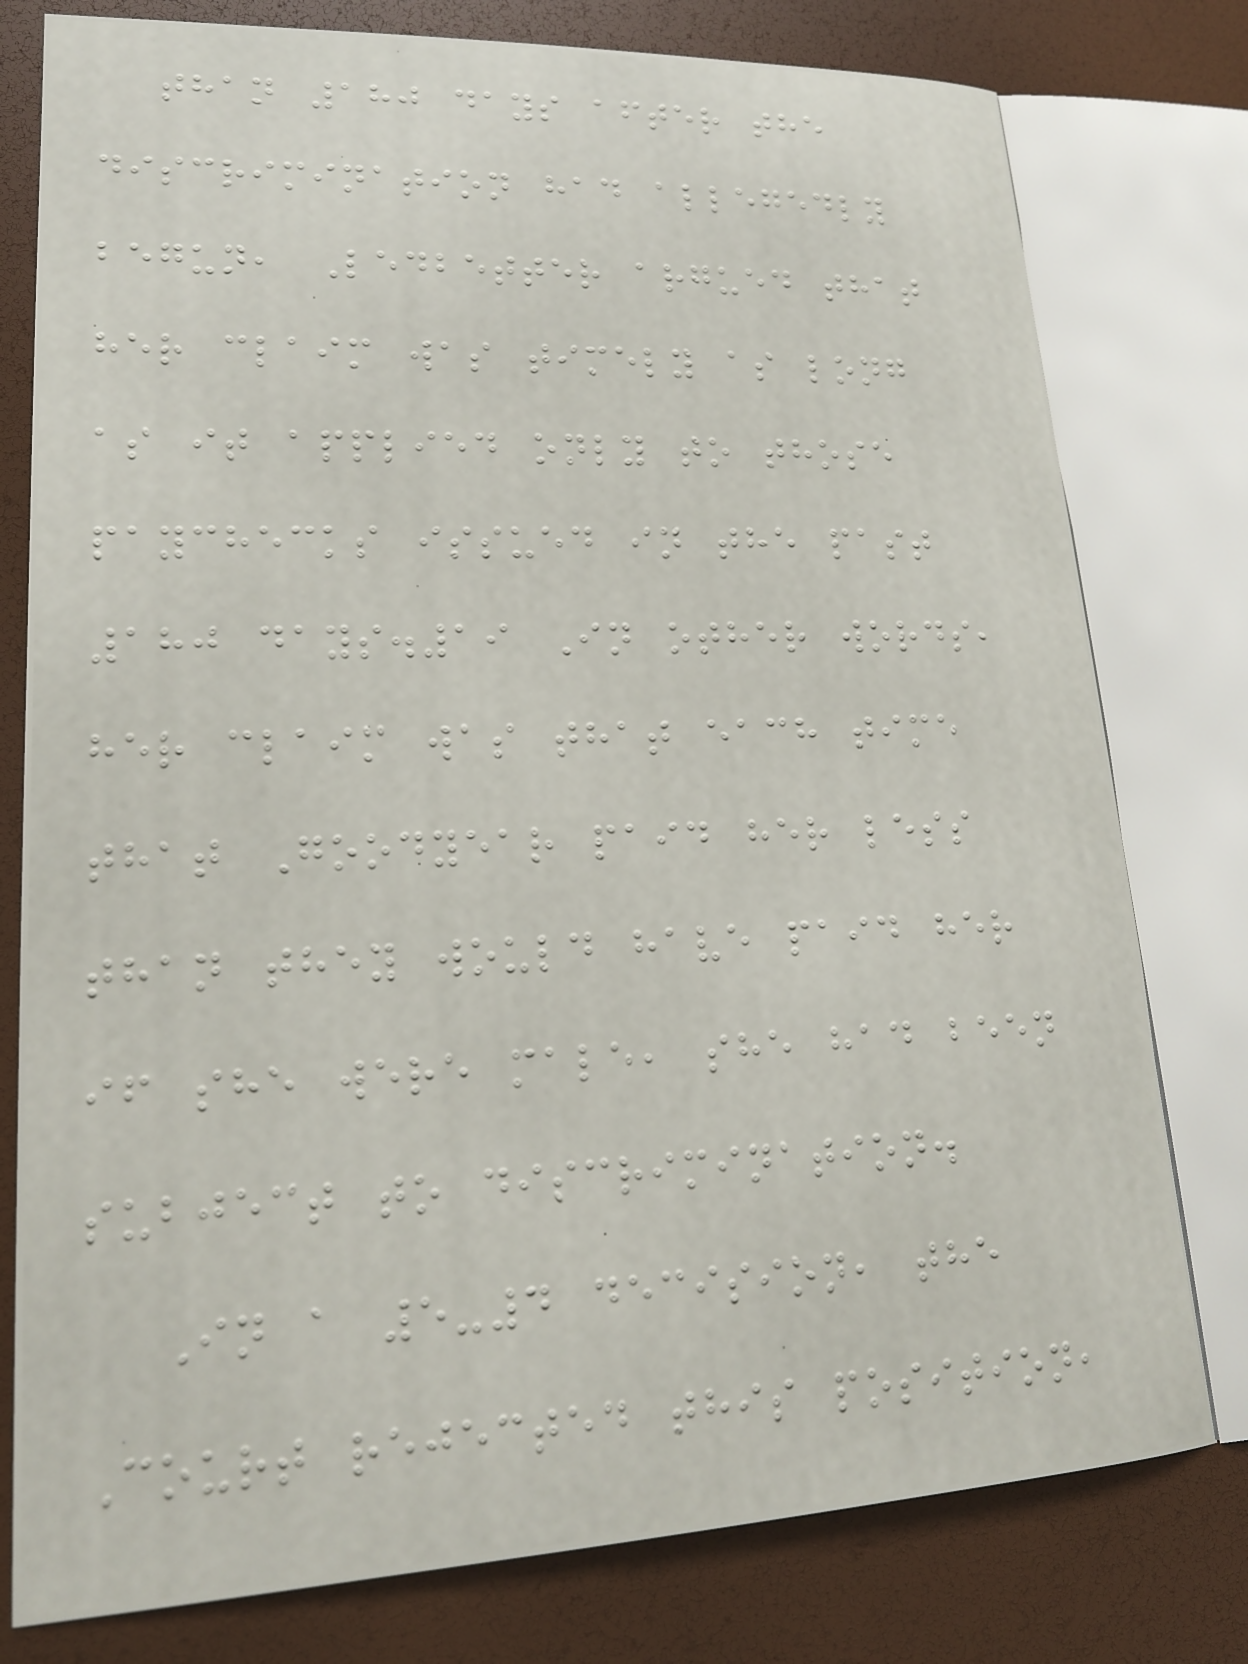than 180 days after the
discrimination had allegedly
begun, Ledbetter argued that
her claim was timely as long
as it applied only to those
paychecks issued in the past
180 days.19 In other words,
her claim was that each time
that Goodyear paid her less
than they would have paid her
if she were male, she had been
subject to discrimination.
In a 5-4 decision, the
Court rejected this position,
